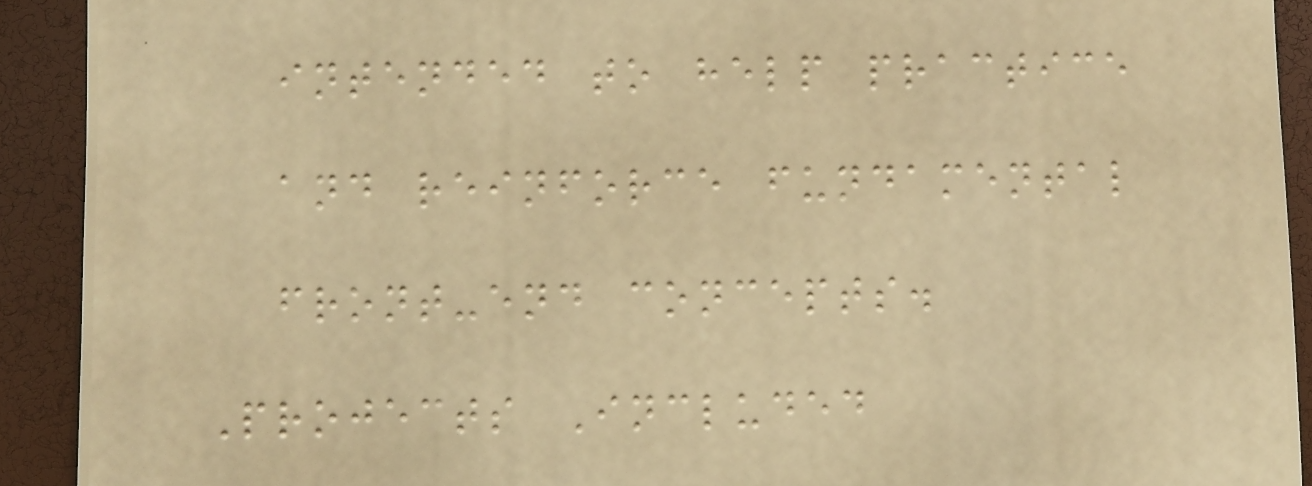intended to help practice
and reinforce fundamental
front-end concepts.
Projects Included
